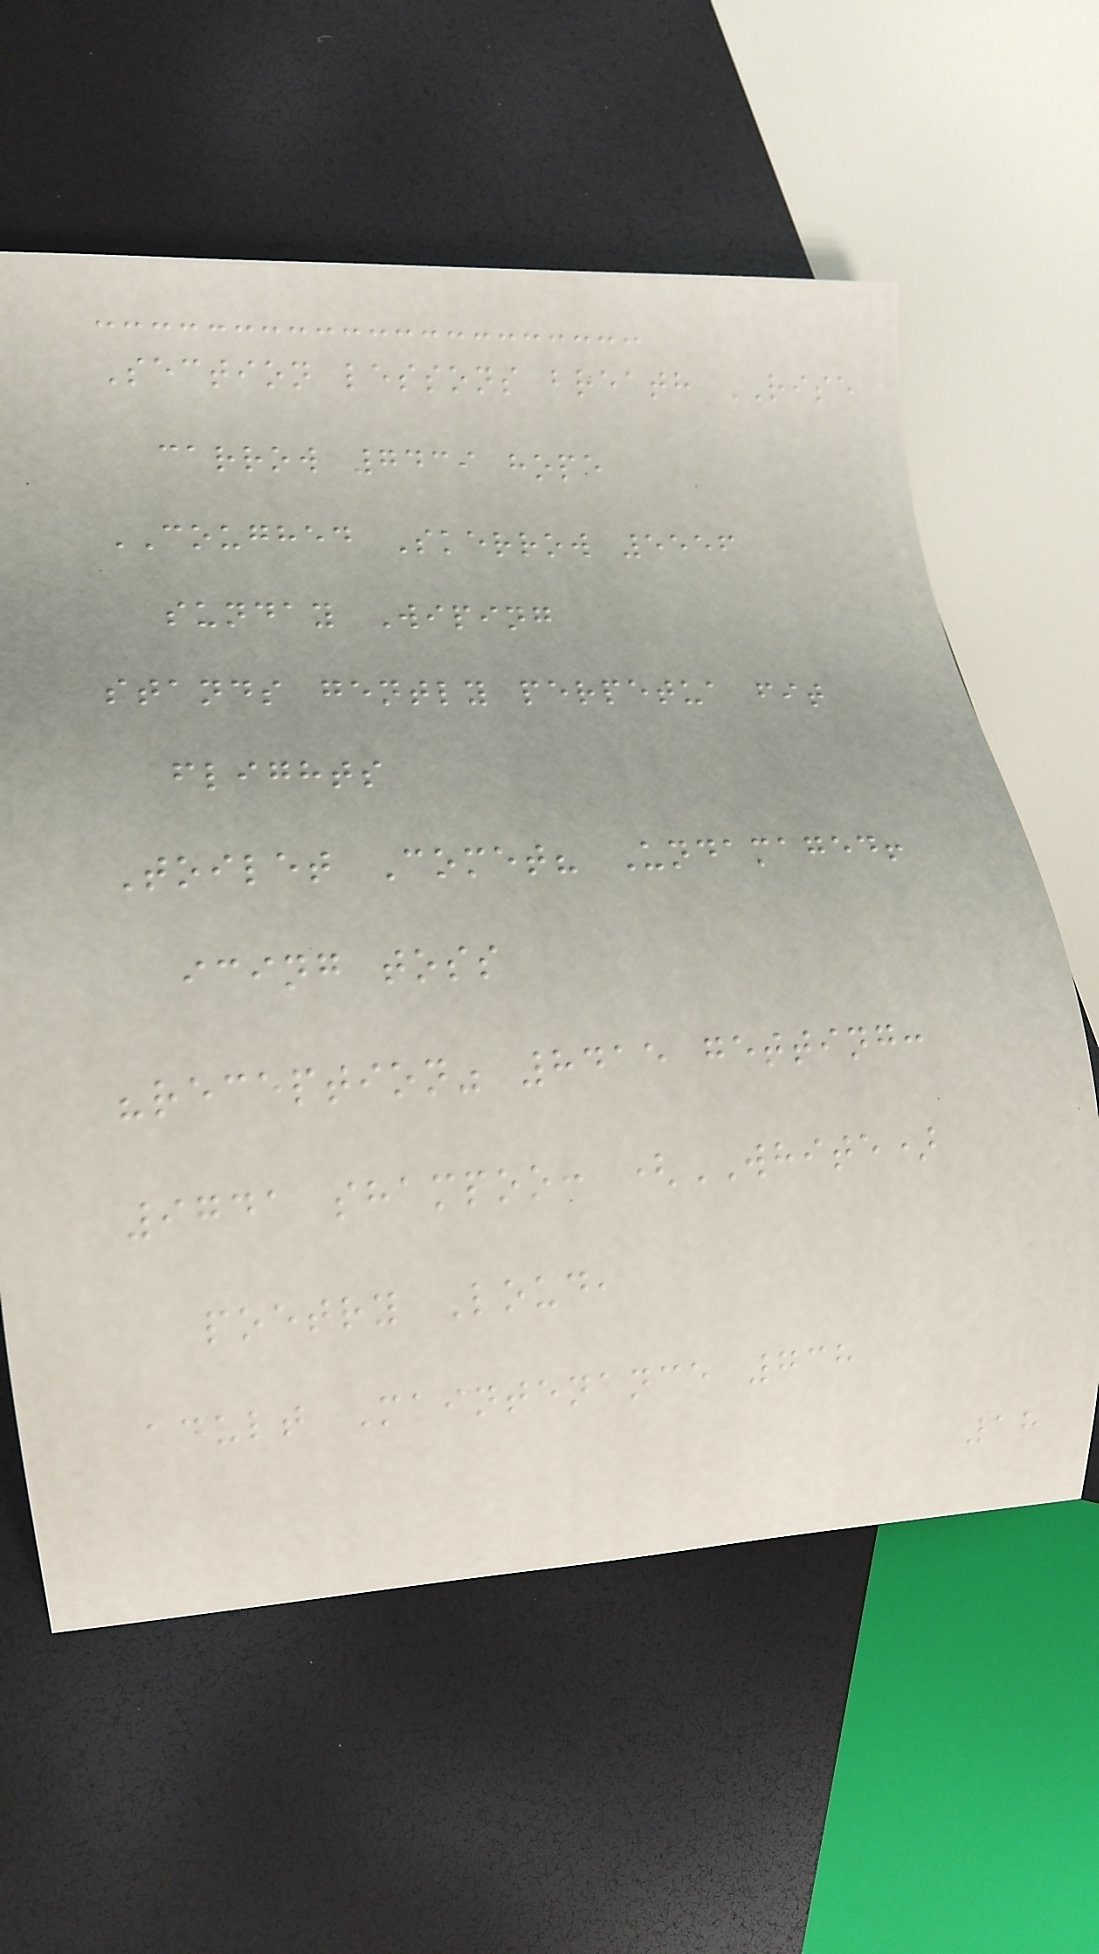Section lessons breath RISE
carrow 7439 hope
COUGHED Skerrow 5556
sunday Wiping
stands gently perpetua fit
flights
Toilet Comet? Undamaged!
icing toss
"reception" 8415 getting:
9741 shampoo: (WHITE)
poetry Loud,
adult Maintenance 738
18
